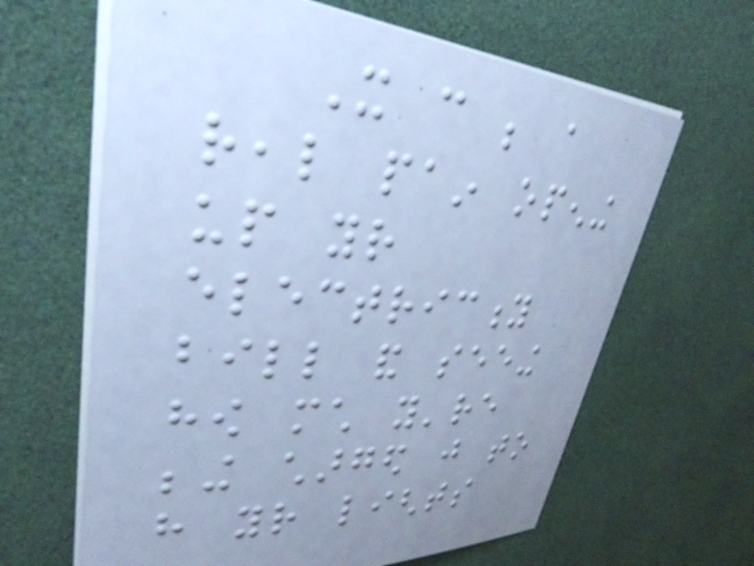It can be a
real pain opening
up your
electricity
bill and seeing
how much you're
being charged just to
have your lights
